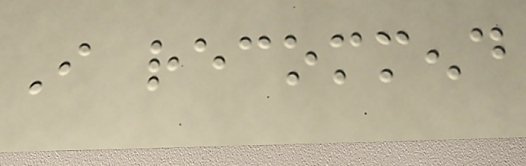I recommend
